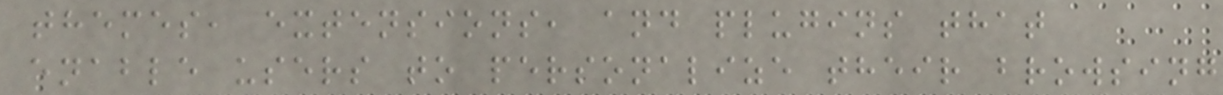themes, extensions, and plugins that
enable users to personalize their browsing
